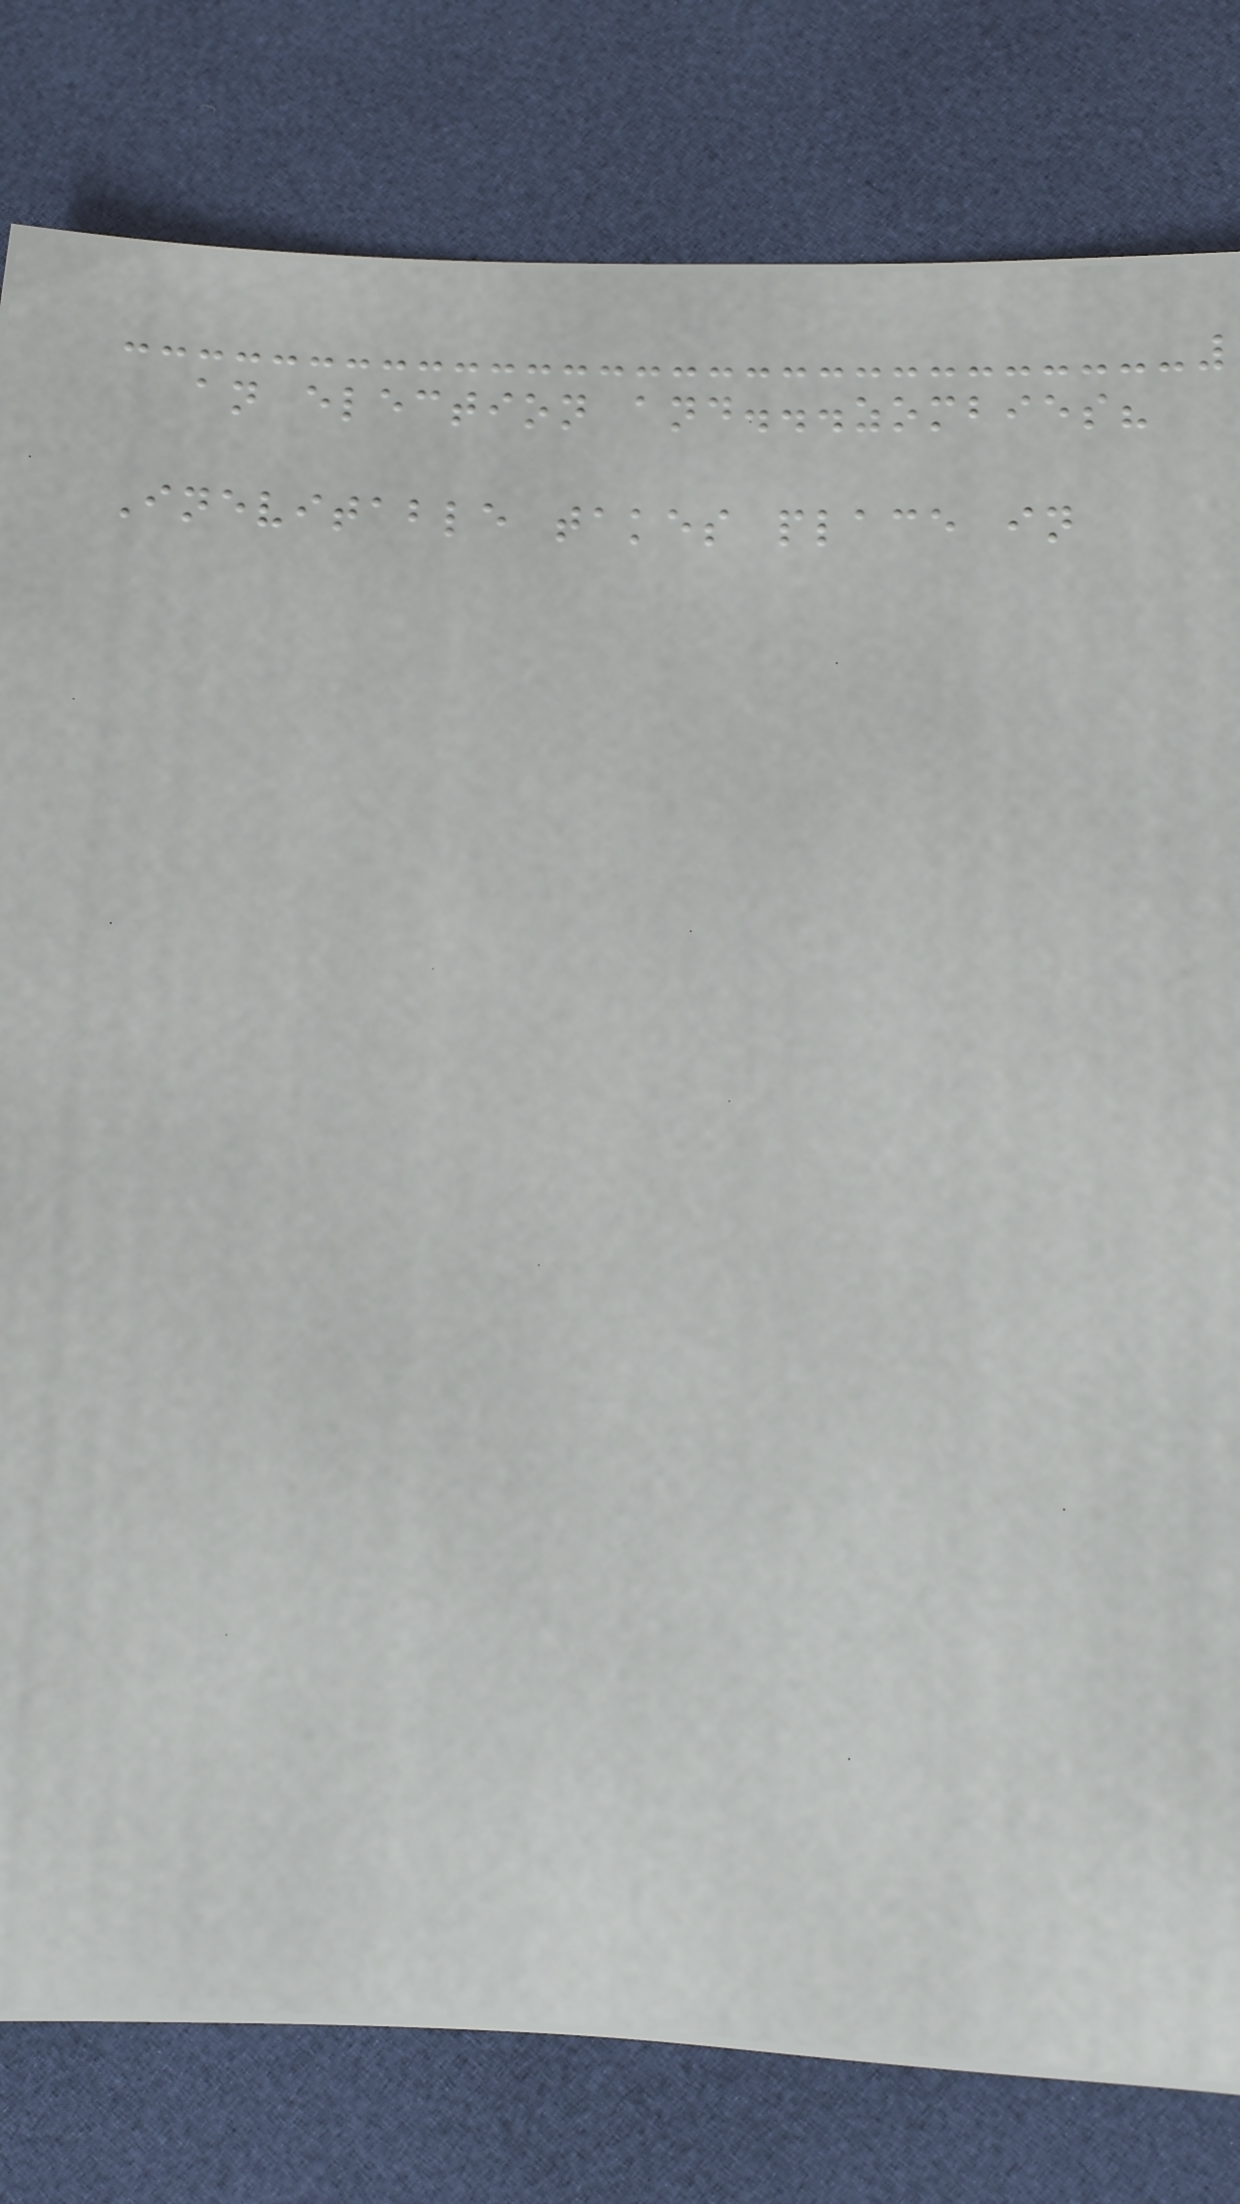an election and...zombies?
Inevitable takes place in
